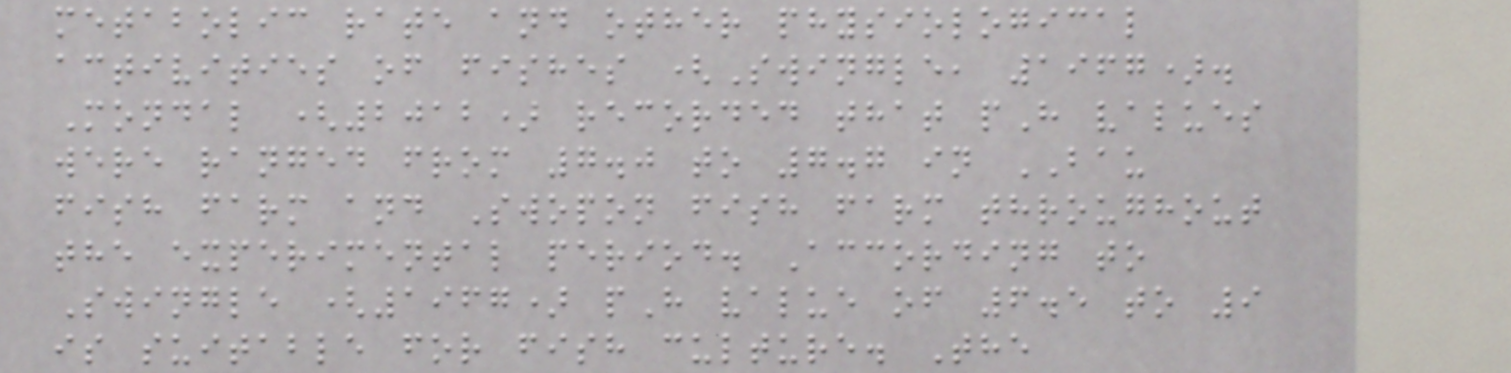metabolic rate and other physiological
activities of fishes (Swingle, 1967).
Mondal (2012) recorded that pH values
were ranged from 7.0 to 7.7 in BAU
fish farm and Swopon fish farm throughout
the experimental period. According to
Swingle (1967) pH value of 6.5 to 9
is suitable for fish culture. The
